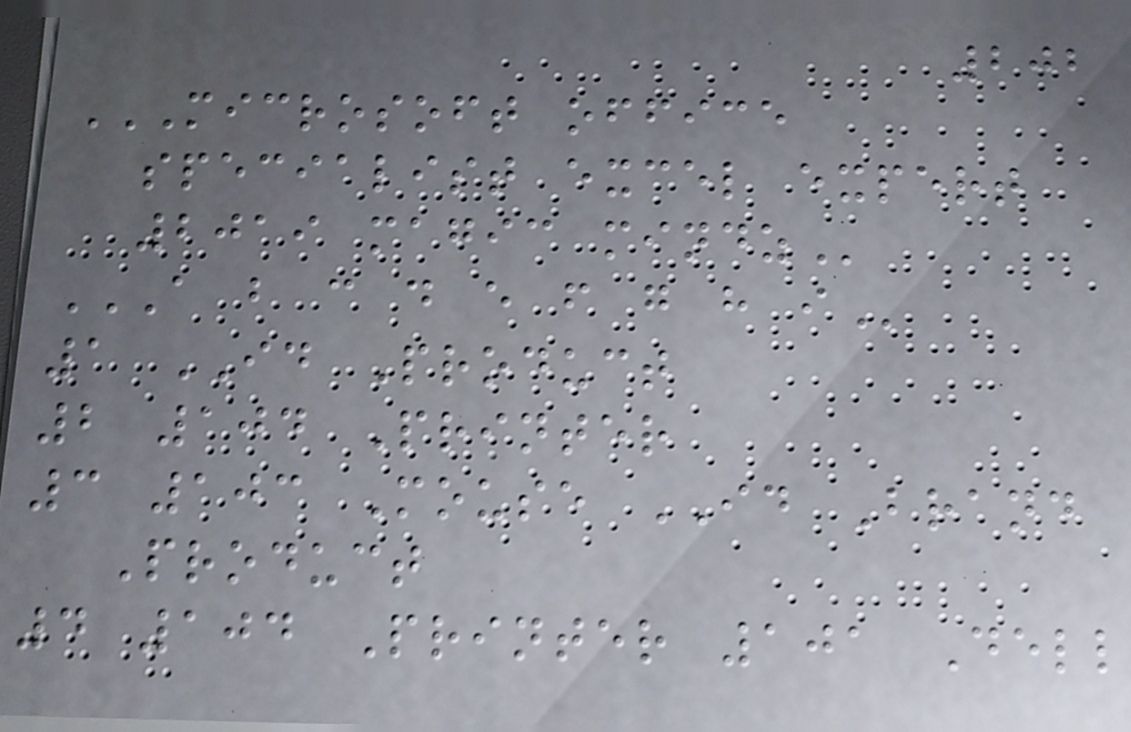202
MICROSOFT OFFICE
SPECIALIST EXCEL EXPERT
2019 MAGIC MINDZ
A B C D E F G H I
1 ID Product
2 104 Printer
3 103 Mouse ID Brand
Product
4 104 Printer 101 Dell
